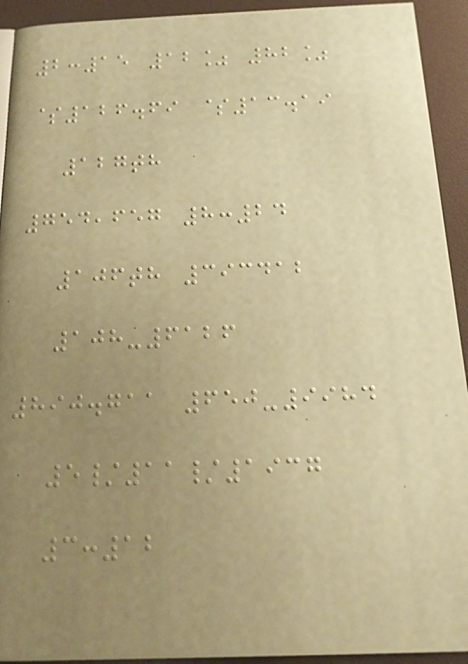2:15 12% 82%
$126.69 $13.19
127th
754,657 8:24
106th 393412
108-6126
890.711 650-9984
5/11/1937
3:12
